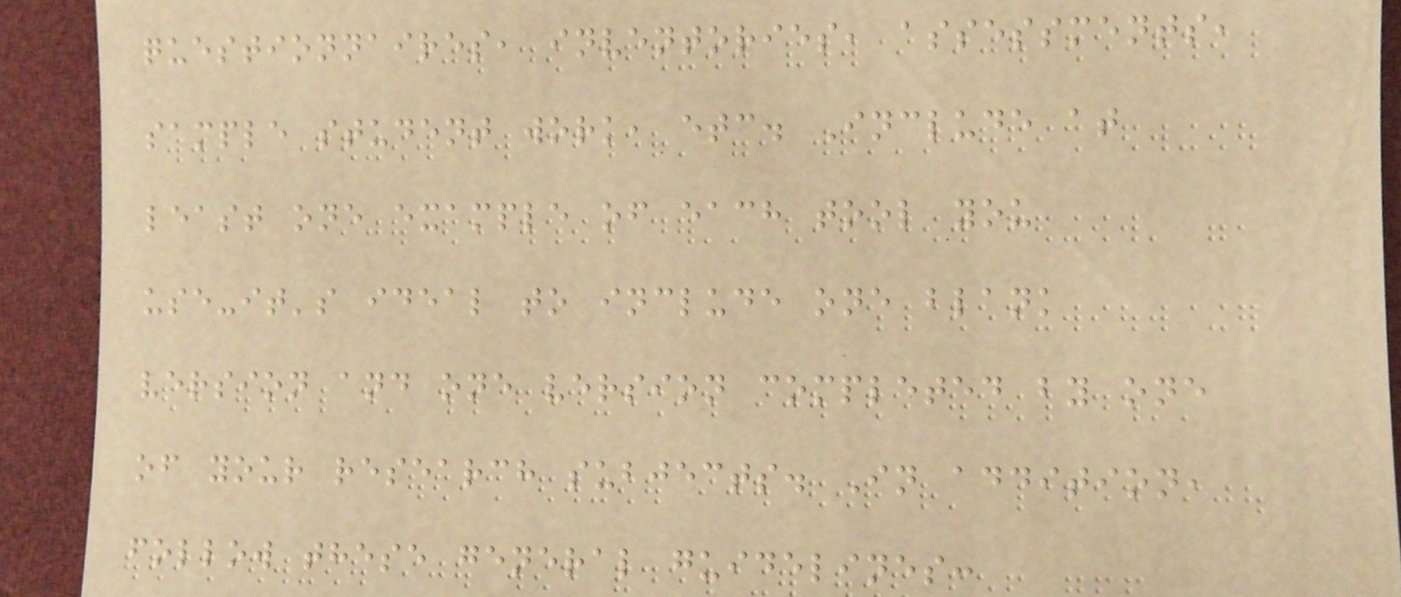questionnaires, inventories, assessments,
sample student work, etc. Include at
least one example of each tool you
use-it's ideal to include one blank
version and one version completed by one
of your research subjects. In addition,
follow these general guidelines:
